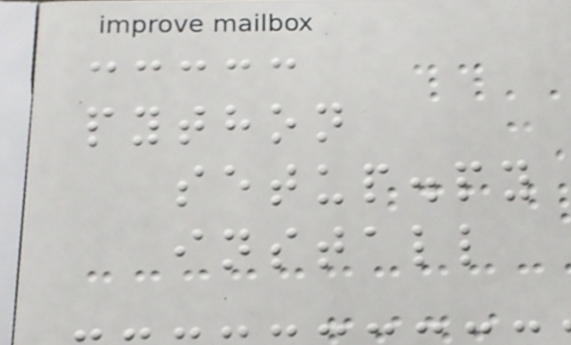python
setup.py
install
